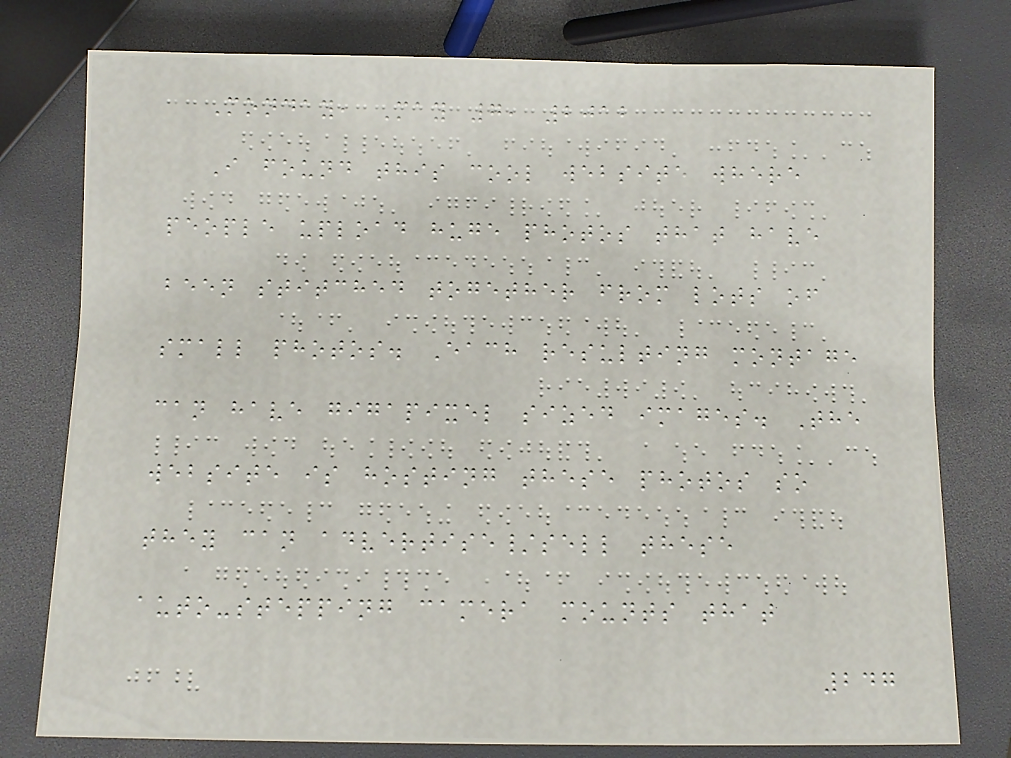Monday, May 7, 2012
I found this cool website where
people upload huge photos that have
been stitched together from lots of
small photos. Each resulting montage
can have gigapixel sized images. The
website is hosting these photos so
they can advertise/sell these
auto-stepping camera mounts that
247
